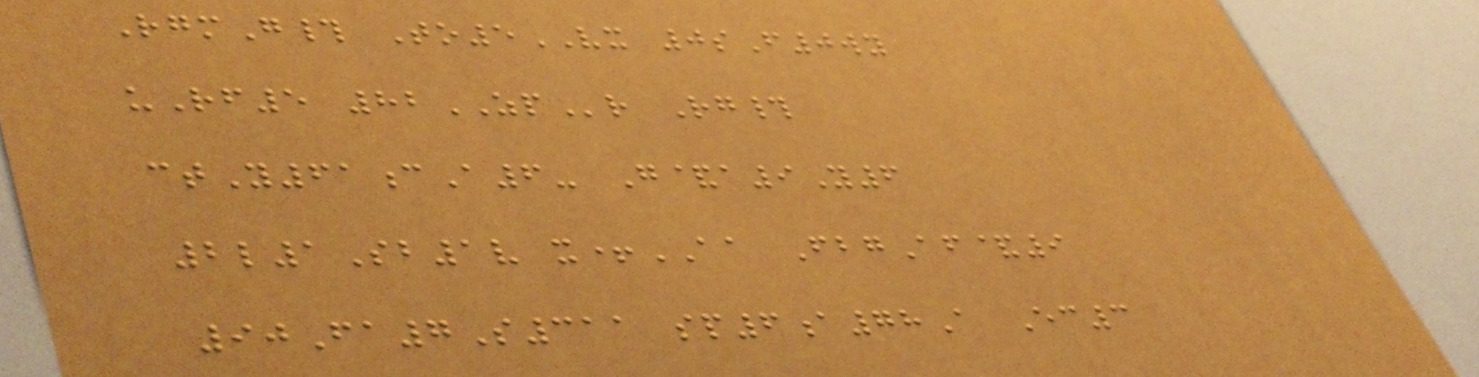RgmG# To5VX 0sF0wy
uRf5 82ZPr Rg#
ctY61cA6- G&a9Y6
2l1Sb1v x+AA FbgAf&9
90Fa7S311 sp6a78A Ec3
